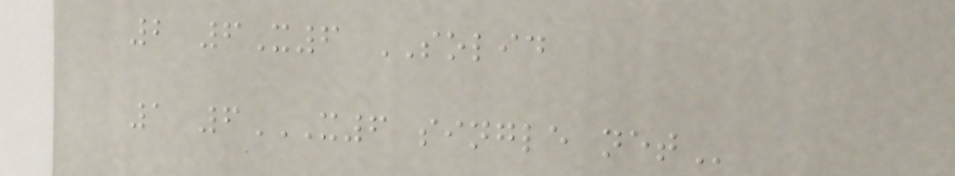2 6X6 SOLID
1 6X6 SINGLE NET
